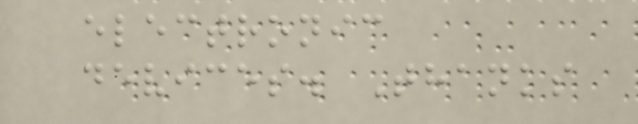electronic
devices. Thanks
